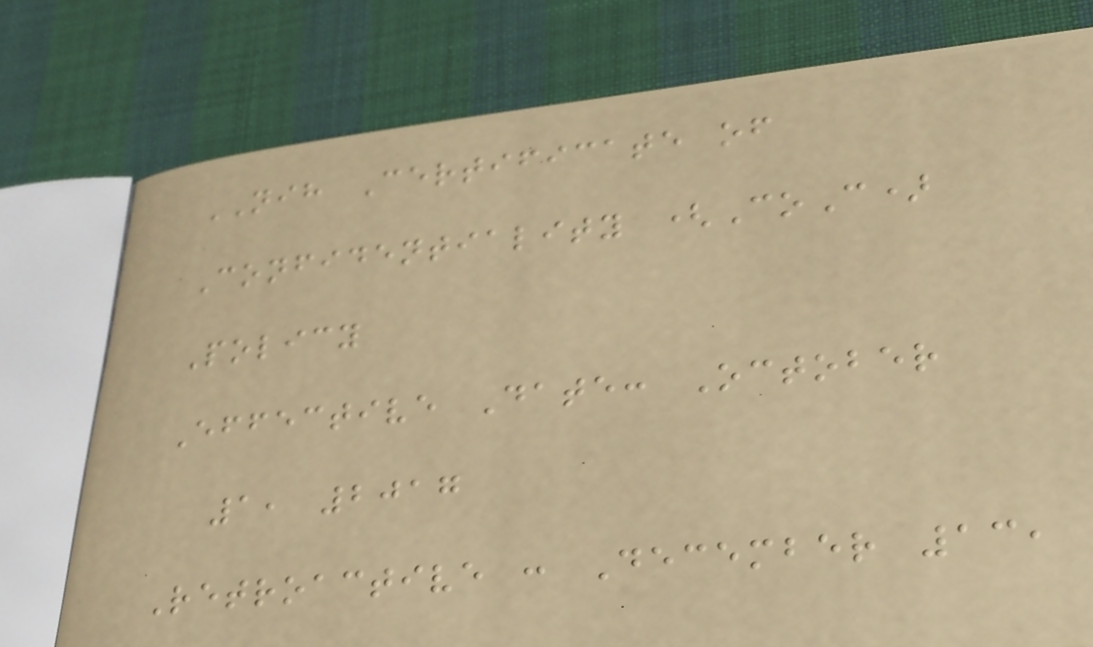NIH Certificate of
Confidentiality (CoC)
Policy
Effective Date: October
1, 2017
Retroactive : December 13,
